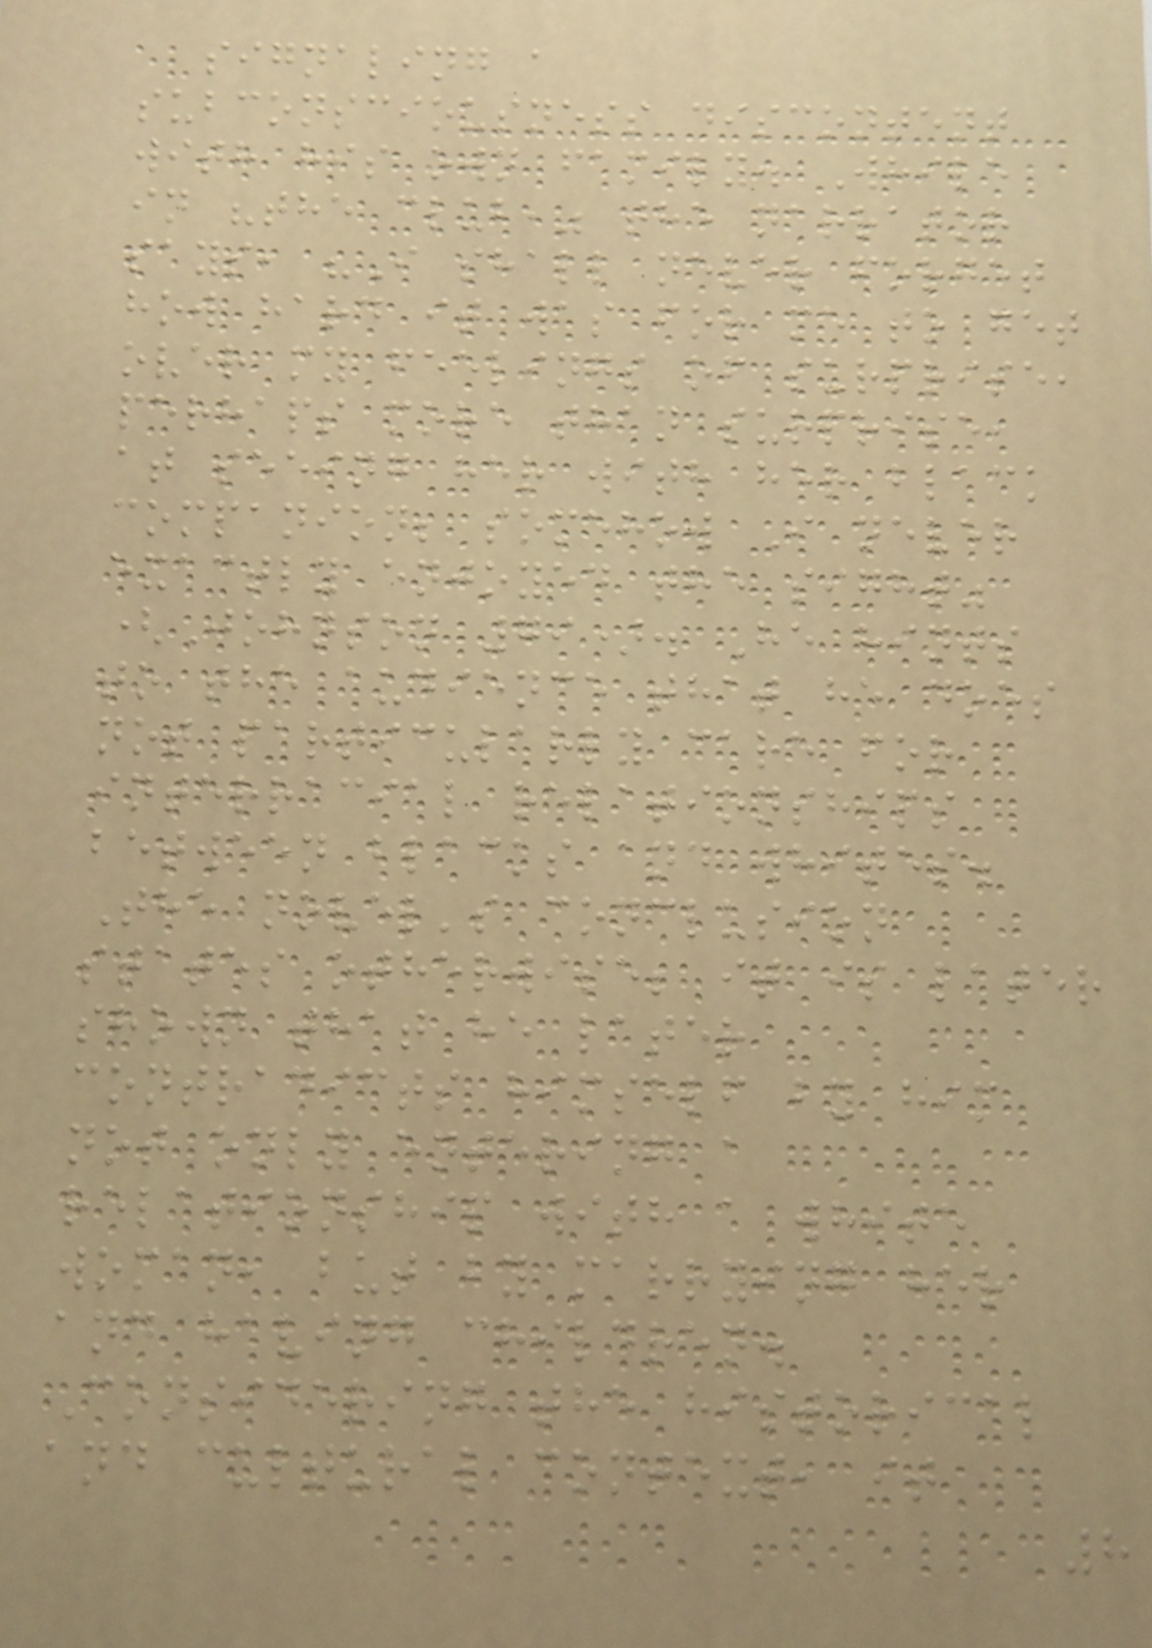signaling a
subconsciousness discontent
with his own family. While
in "the club," the narrator
says, "I shall never forget
how hard it was for me to get
over my feelings of surprise,
perhaps more than surprise,
at seeing her with her black
companion; somehow I never
exactly enjoyed the sight"
(Johnson 79). He hints
to the audience that he does
not particularly care for
interracial relationships
between blacks and whites.
The novel's conclusion
states otherwise; it is later
shown that he later
contradicts himself by him
not only entering a
relationship with a white
woman, but by marrying her
and having children.
Considering the historical
and cultural context, it
8
